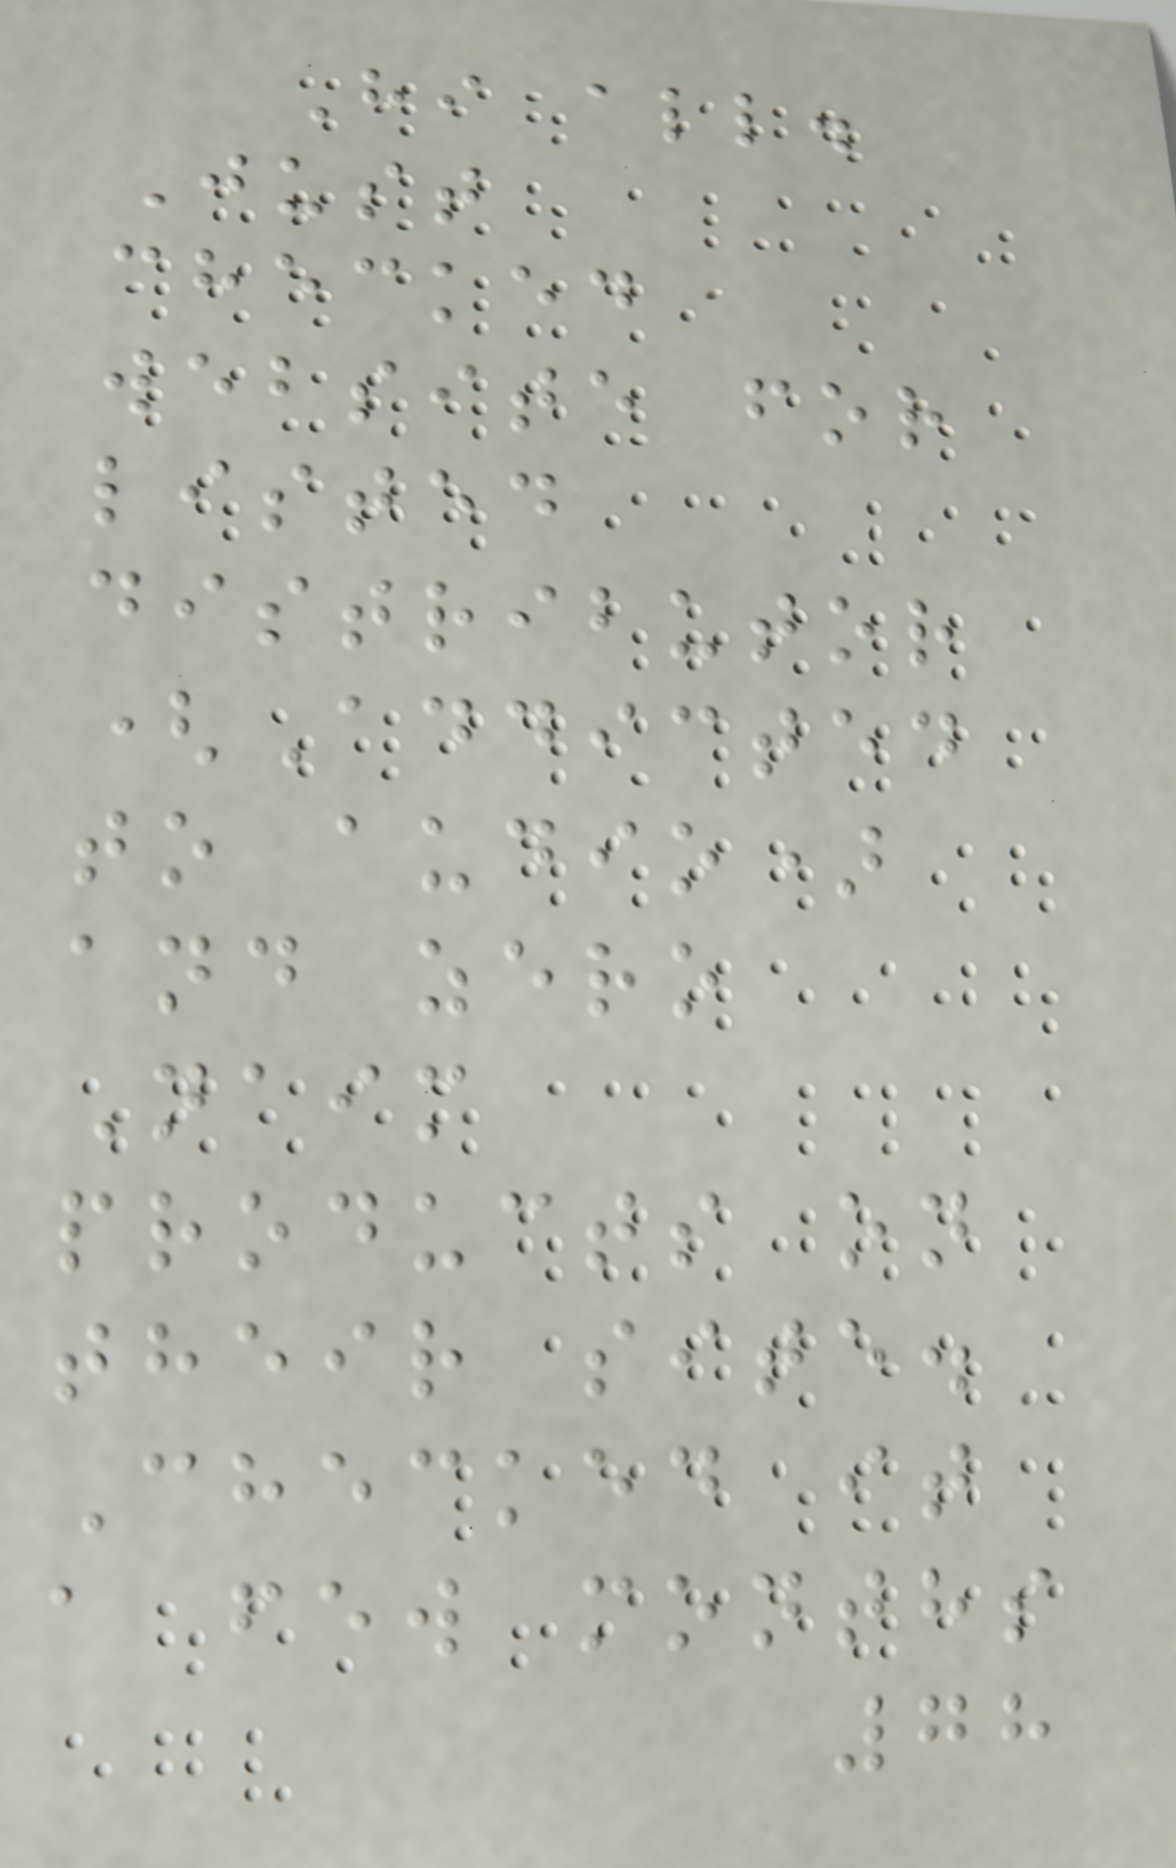Hi all.
Just
checked
website for
listed
distributor
(Addicted
to audio)
and zero
Naim
products on
their site.
Checked it
a few months
78
